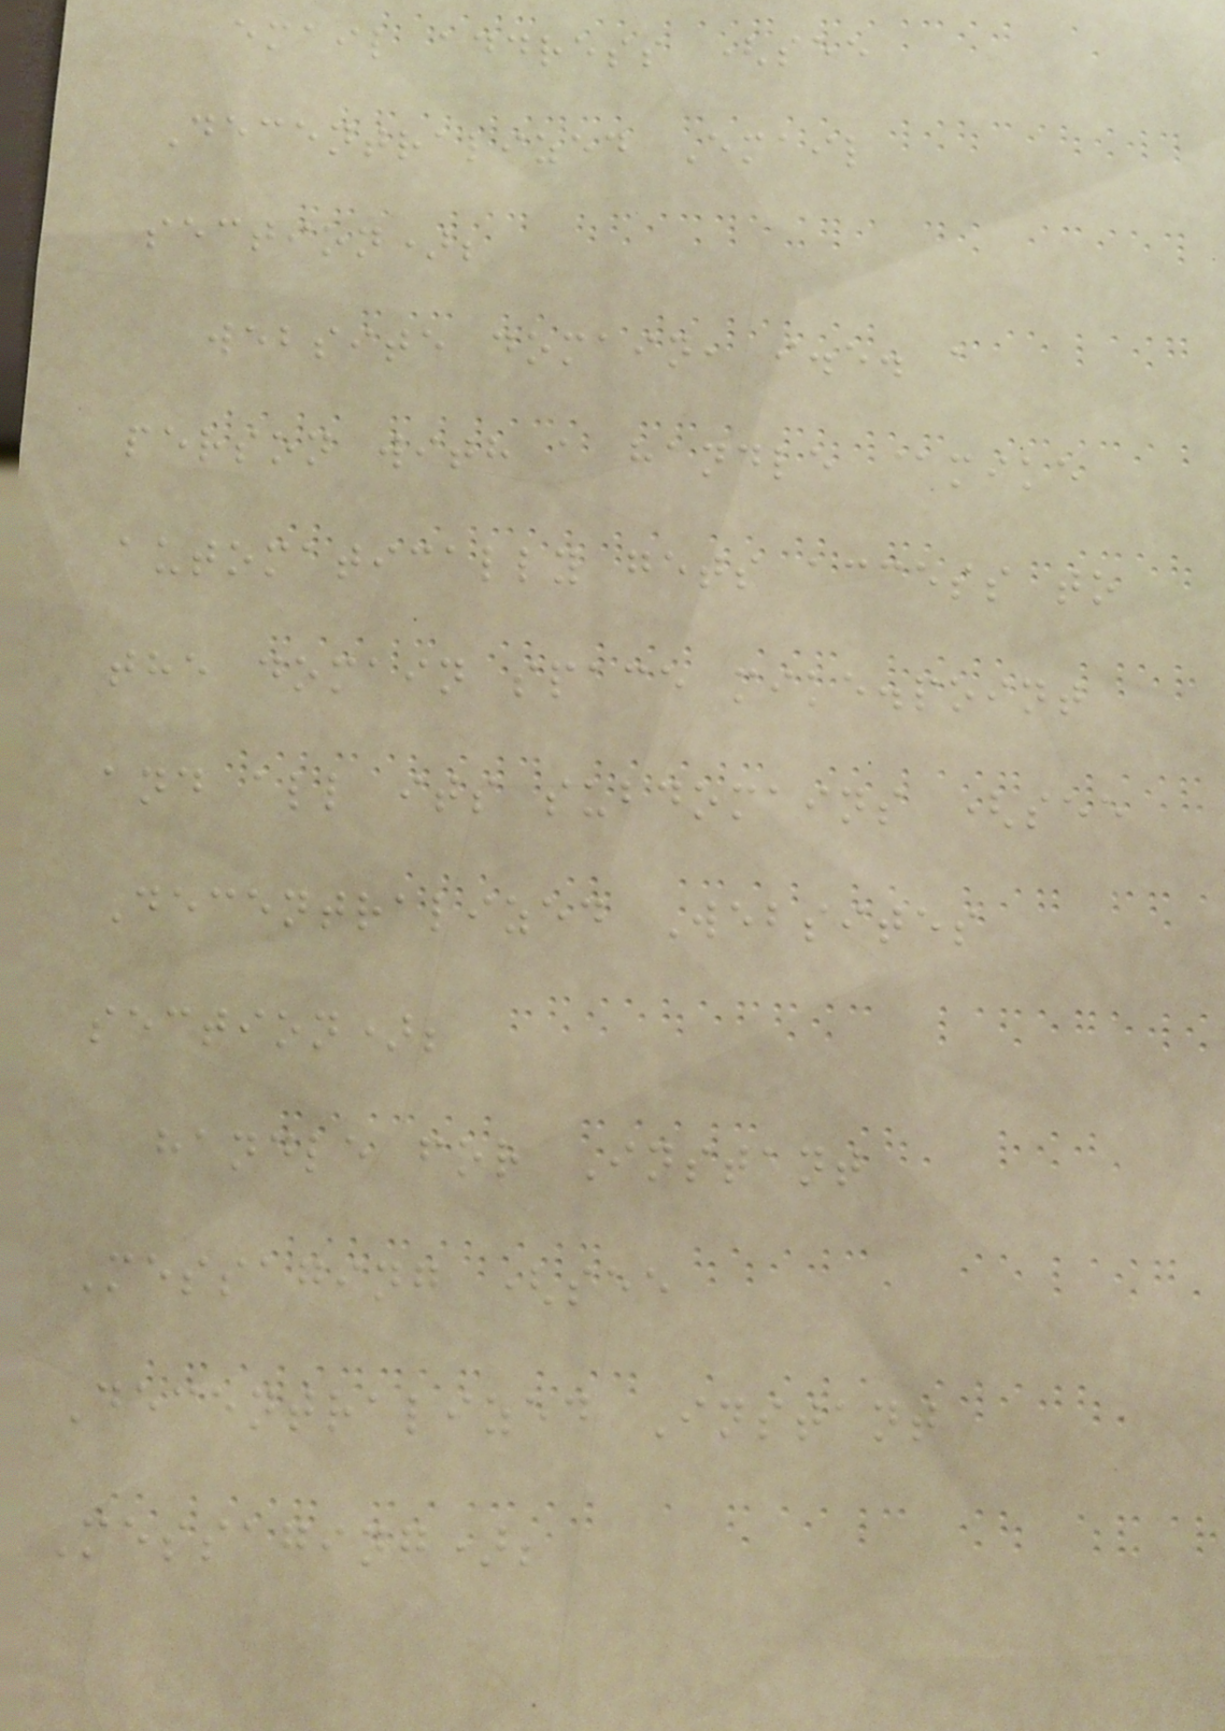email address (see
Decentralized Email
section);
website domain, i.e. a
person with a handle @mike
automatically gets access to
the domain space mike.point
and all its subdomains (see
Decentralized Websites
section);
handle for Instant
Messaging (see
Decentralized Instant
Messaging);
